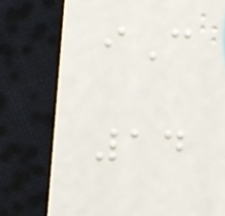iC
14
